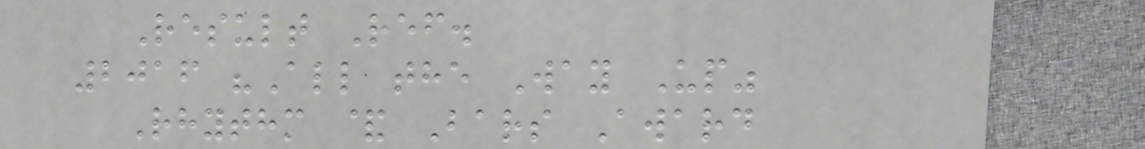Result Ref.
2016 "All the Way Up"
Rhythm & Bars Award
